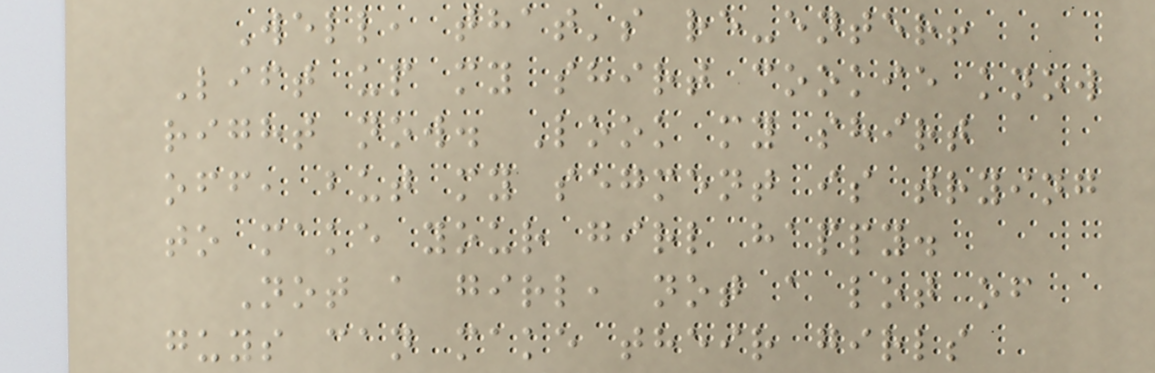Well, that's re-enter!
Lift up my shirt cookie know
right now. Look my shirt
off, but my segment is trying
to make your girl happy.
Not a girl, not a lot of
guys can make their girls
